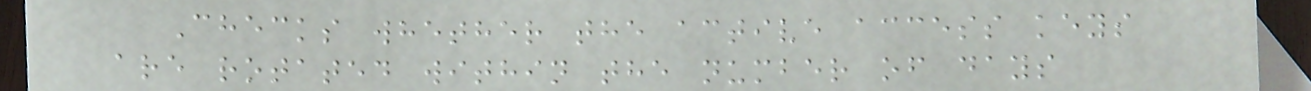Checks whether the active access keys
are rotated within the number of days
